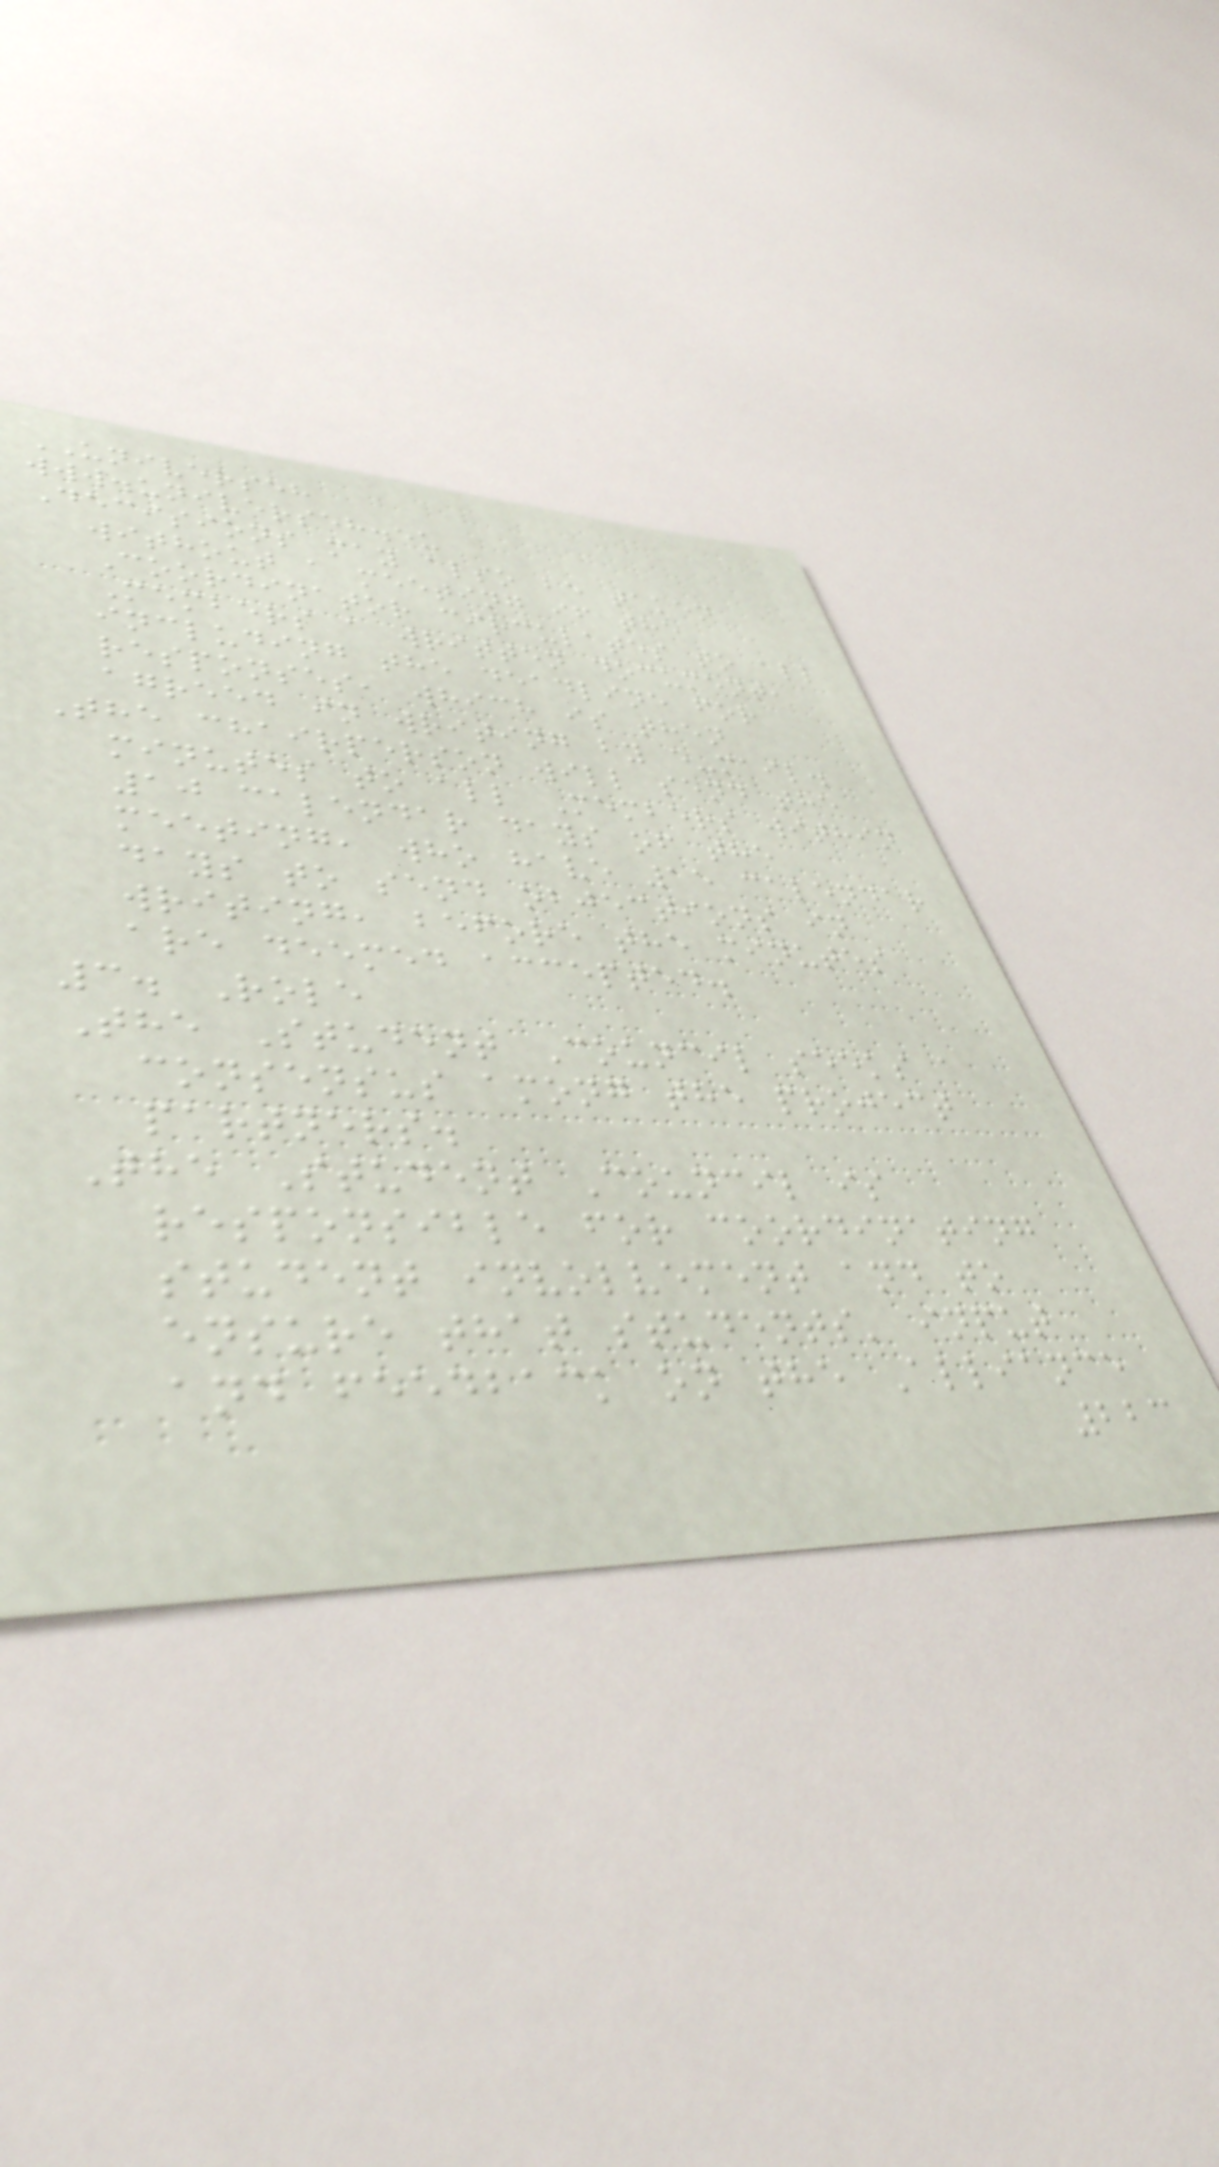UNIVERSEH
www.universeh.eu
Decisions may also be taken
without a meeting if the
Coordinator circulates to all
Members a written document,
including the deadline for
responses, which is then
agreed in writing by e-mail.
The chairperson will send the
minutes to all Members within
10 calendar days of the
meeting, who have 15 calendar
days to send objections in
writing, before the minutes
are deemed accepted.
3. Role
The Student Council seeks a
consensus among the project
partners.
The Student Council is
responsible for coordinating
student involvement and to
ensure that students' input
and feedback on the Alliance
223
